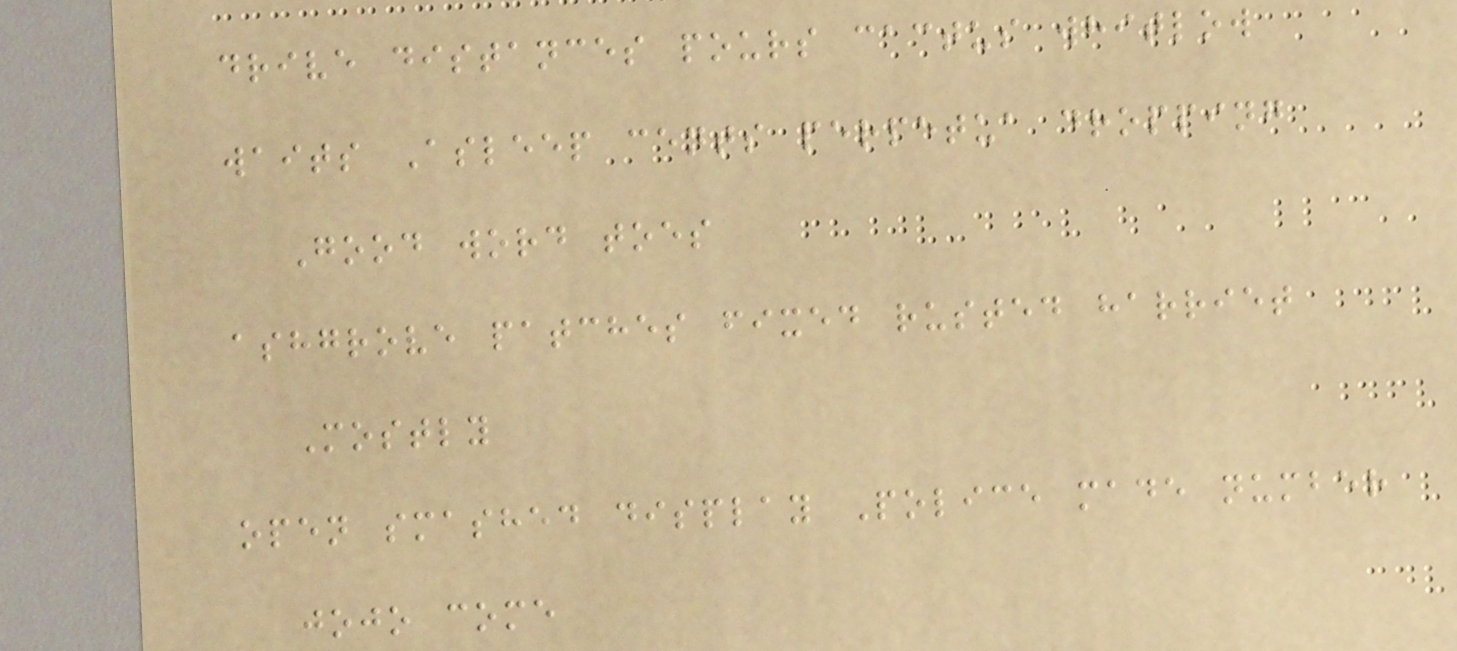drive distances pours cactus whitlow
waits Asleep cents perpetua dropping
Good word toes
ashgrove patches fixed rusted harriet
Mostly
open smashed display Police made number
jojo come
